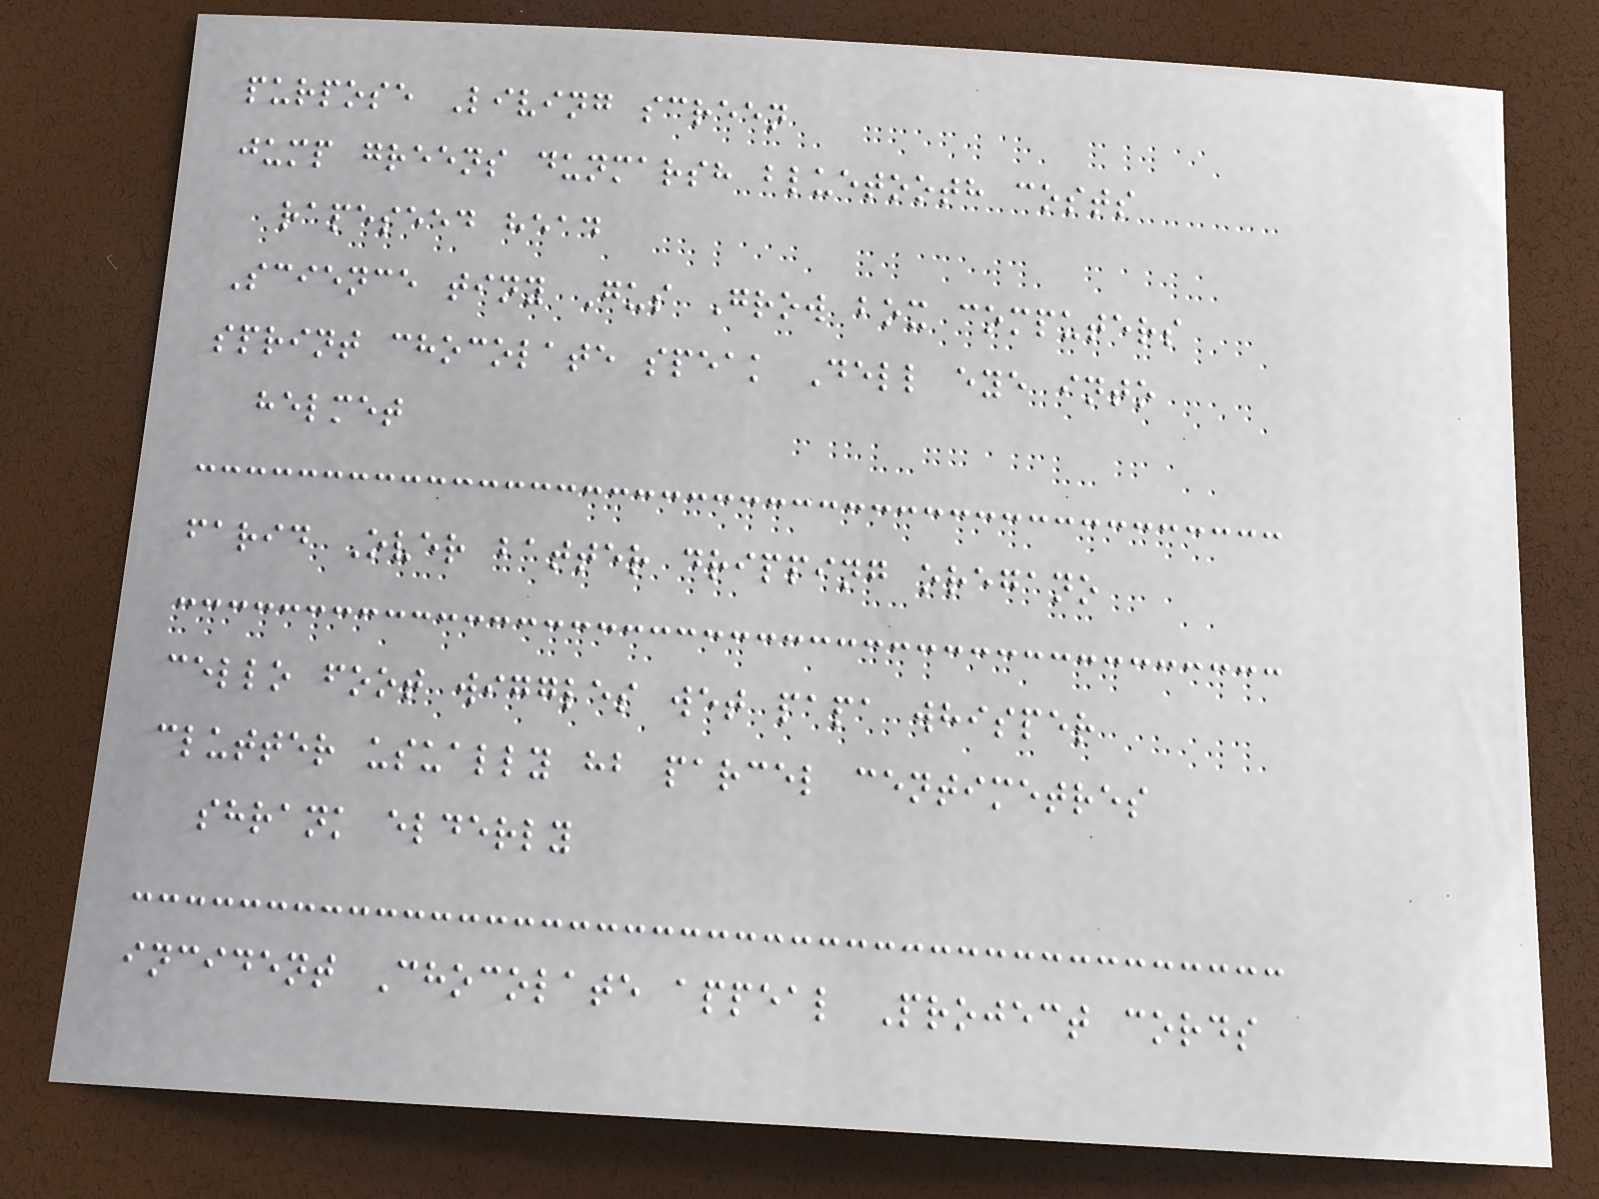purpose Living screen
jump greens dunmarsh bluetooth costs
rapeseed head
Science tiny Gus Grow box computers
sprint chocolate speak Dell eye into
helmet
farid Over batter dripping oregano
cello foot wiggles wet papa whisper
clutter usually hb parcel centimetres
shrank elderly
incident Chocolate appeal Project cords
